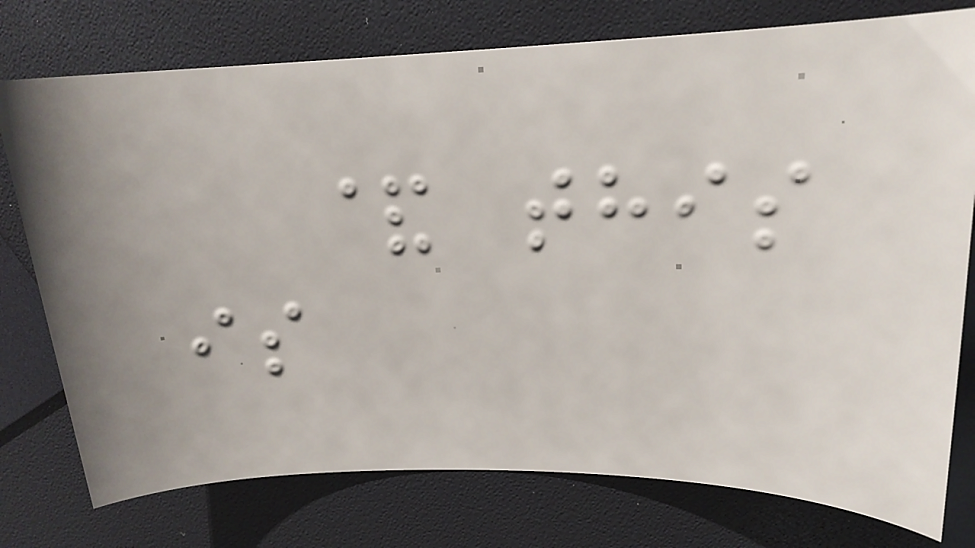& this
is
